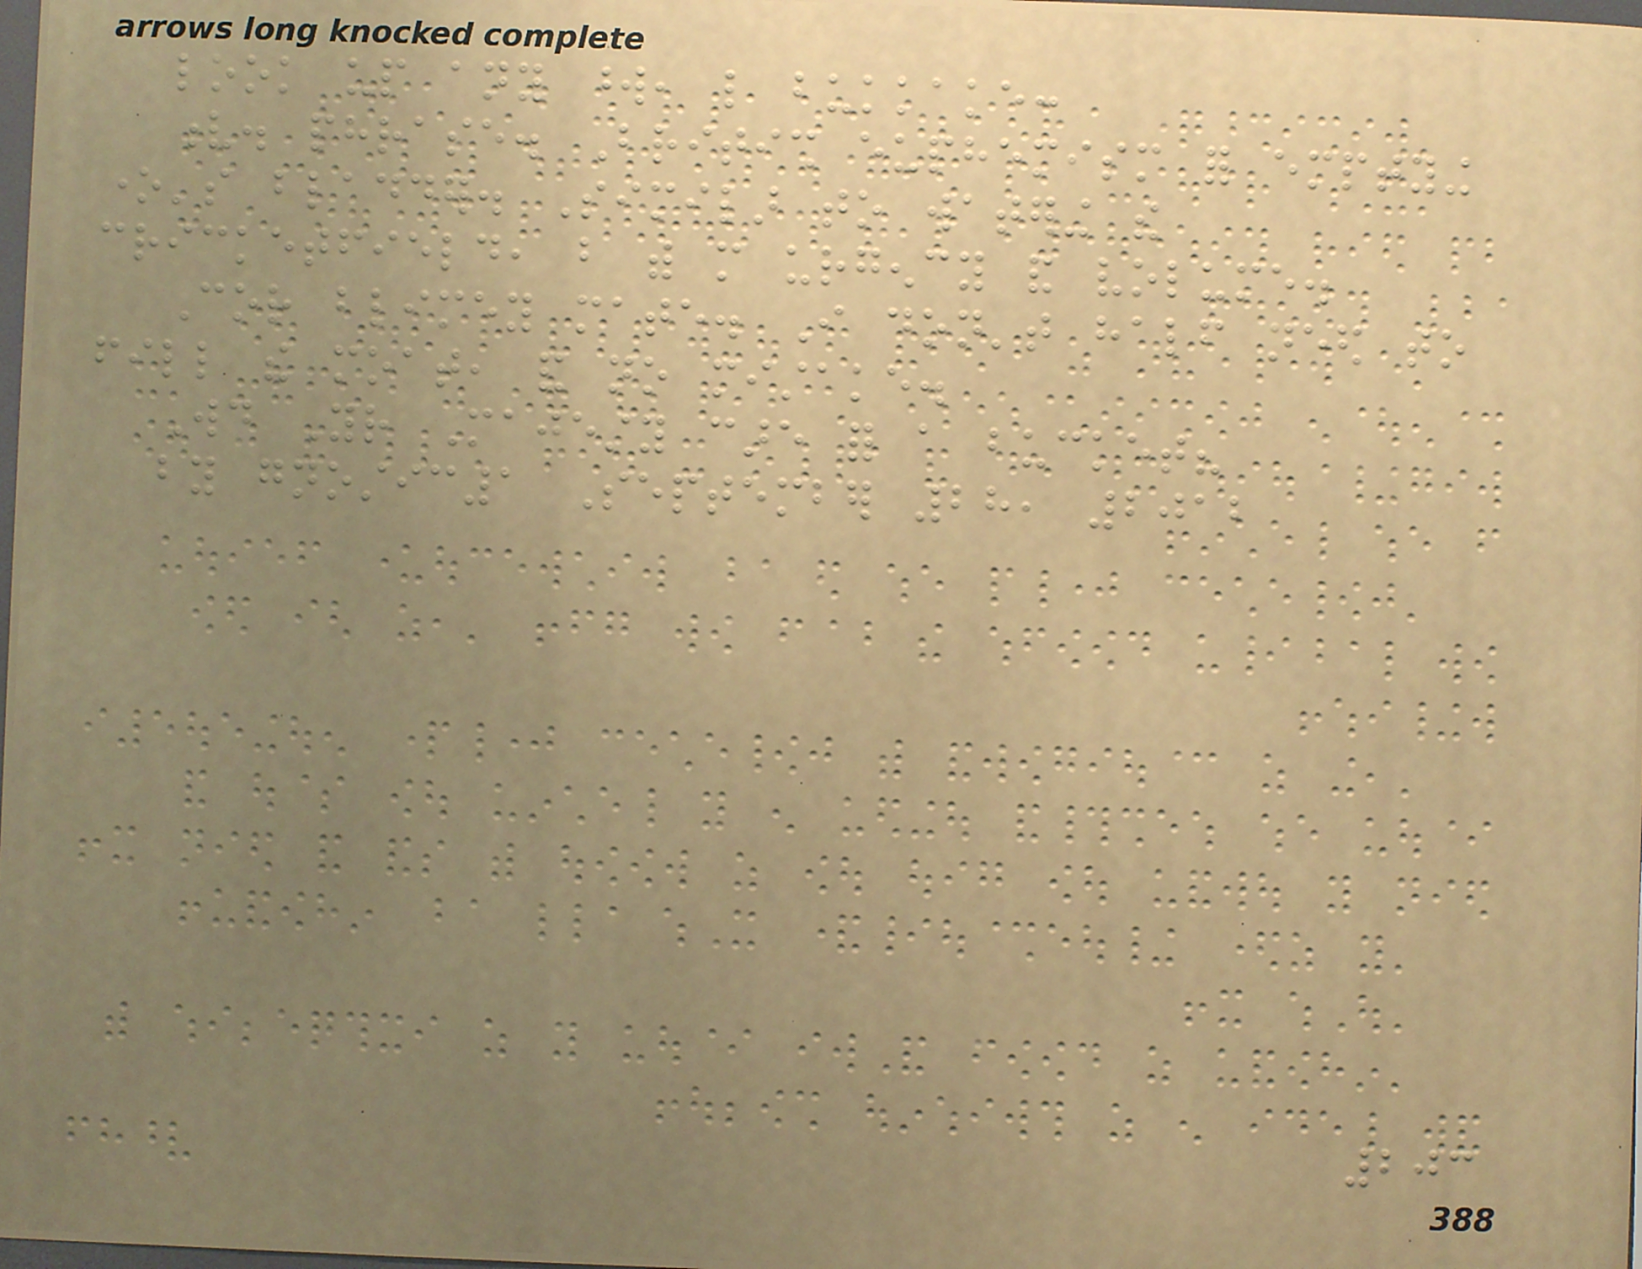look up any word, like bukkake:
v. phrase. British euphemism for emptying
one's bladder. Similar to watering the
cricketfield, but with more urgency and volume.
Cor blimey mate. I don't half need to
fill the moat, and no mistake.
Would Your Majesty care for a bucket?
by gnostic1 September 28, 2012
203
